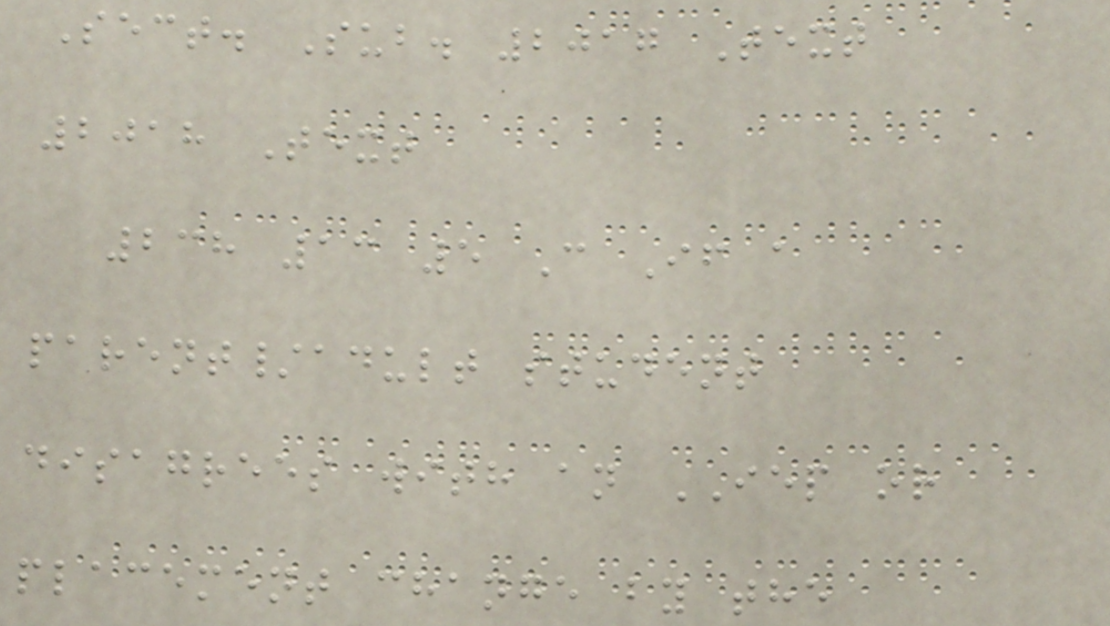Sect. Sub. 2017 Text
2018 Text
238 13 5 C If a
parent/adult student
disagrees with an IEP or
placement change by the
